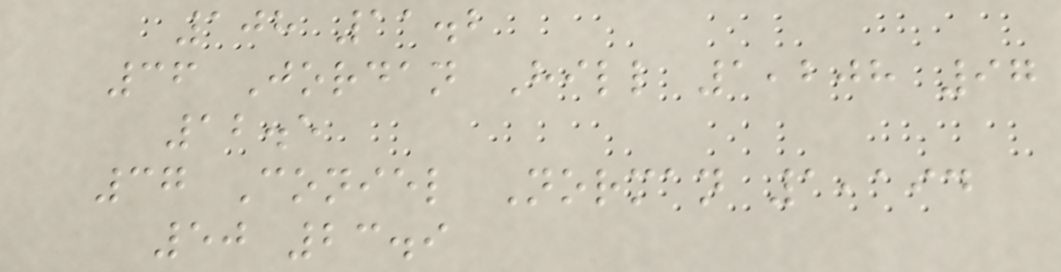108 11.2
36 Jordan Hill 1,208 97
12.5
37 Coniel Norman 1,194
50 23.9
